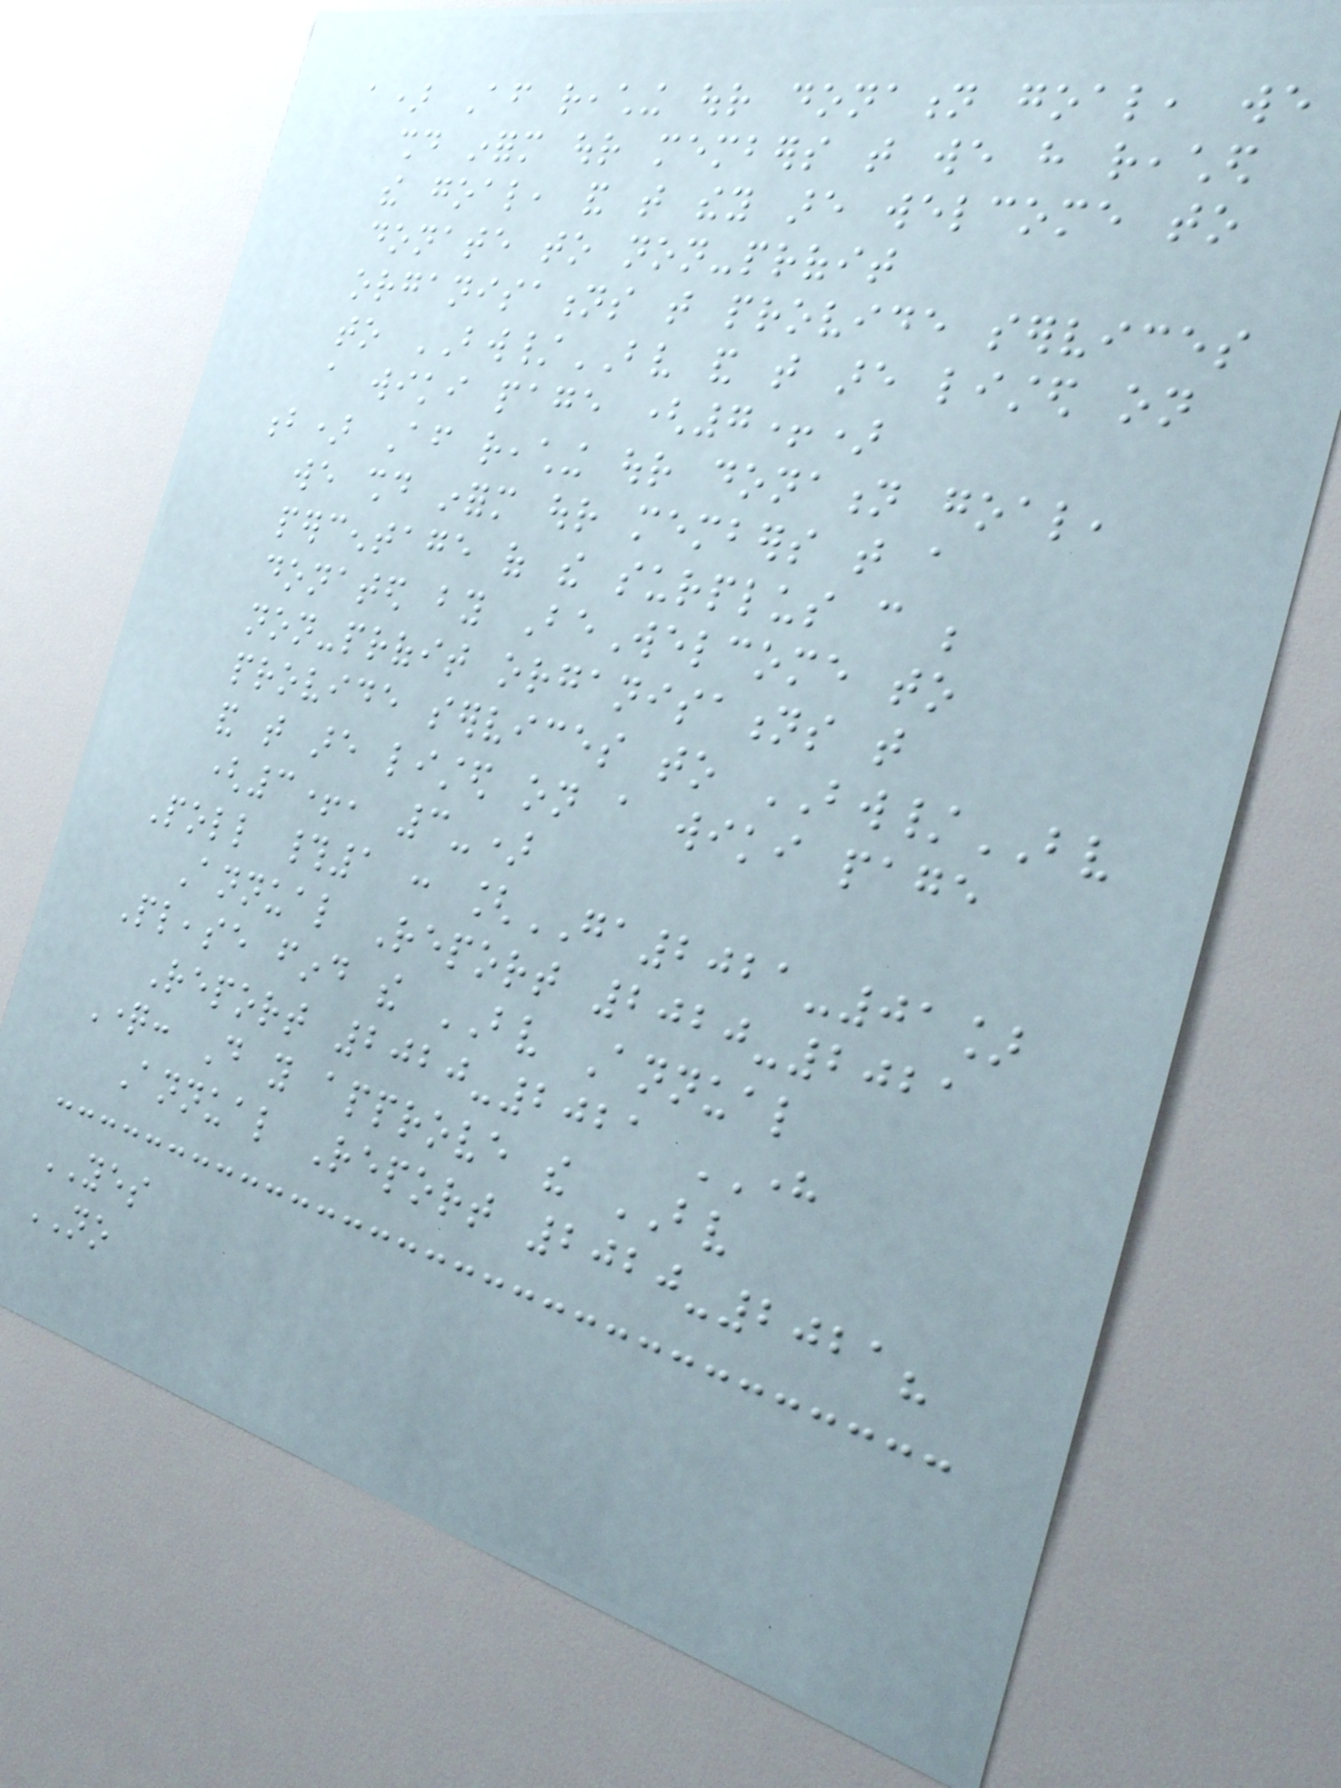a) After reaching our donation goal, we
should inform our members that we have reached
the goal, and that they are welcome to
donate to non-profit
organisations that provide services
to BW/BV and that are listed on
a wiki page (7+)
b) After reaching our donation goal,
we should inform our members that a
percentage of the surplus can be
donated by BeWelcome to
non-profit organisations that
provide services to BW/BV
and that are listed on a wiki page
(3+, 3-)
Poll #1 : [GA2021-01]
Annual Report 2020-2021
Please find the BV Annual
Report 2020-2021 HERE
Question: Do you approve the BV
Annual Report 2020-2021?
YES
NO
